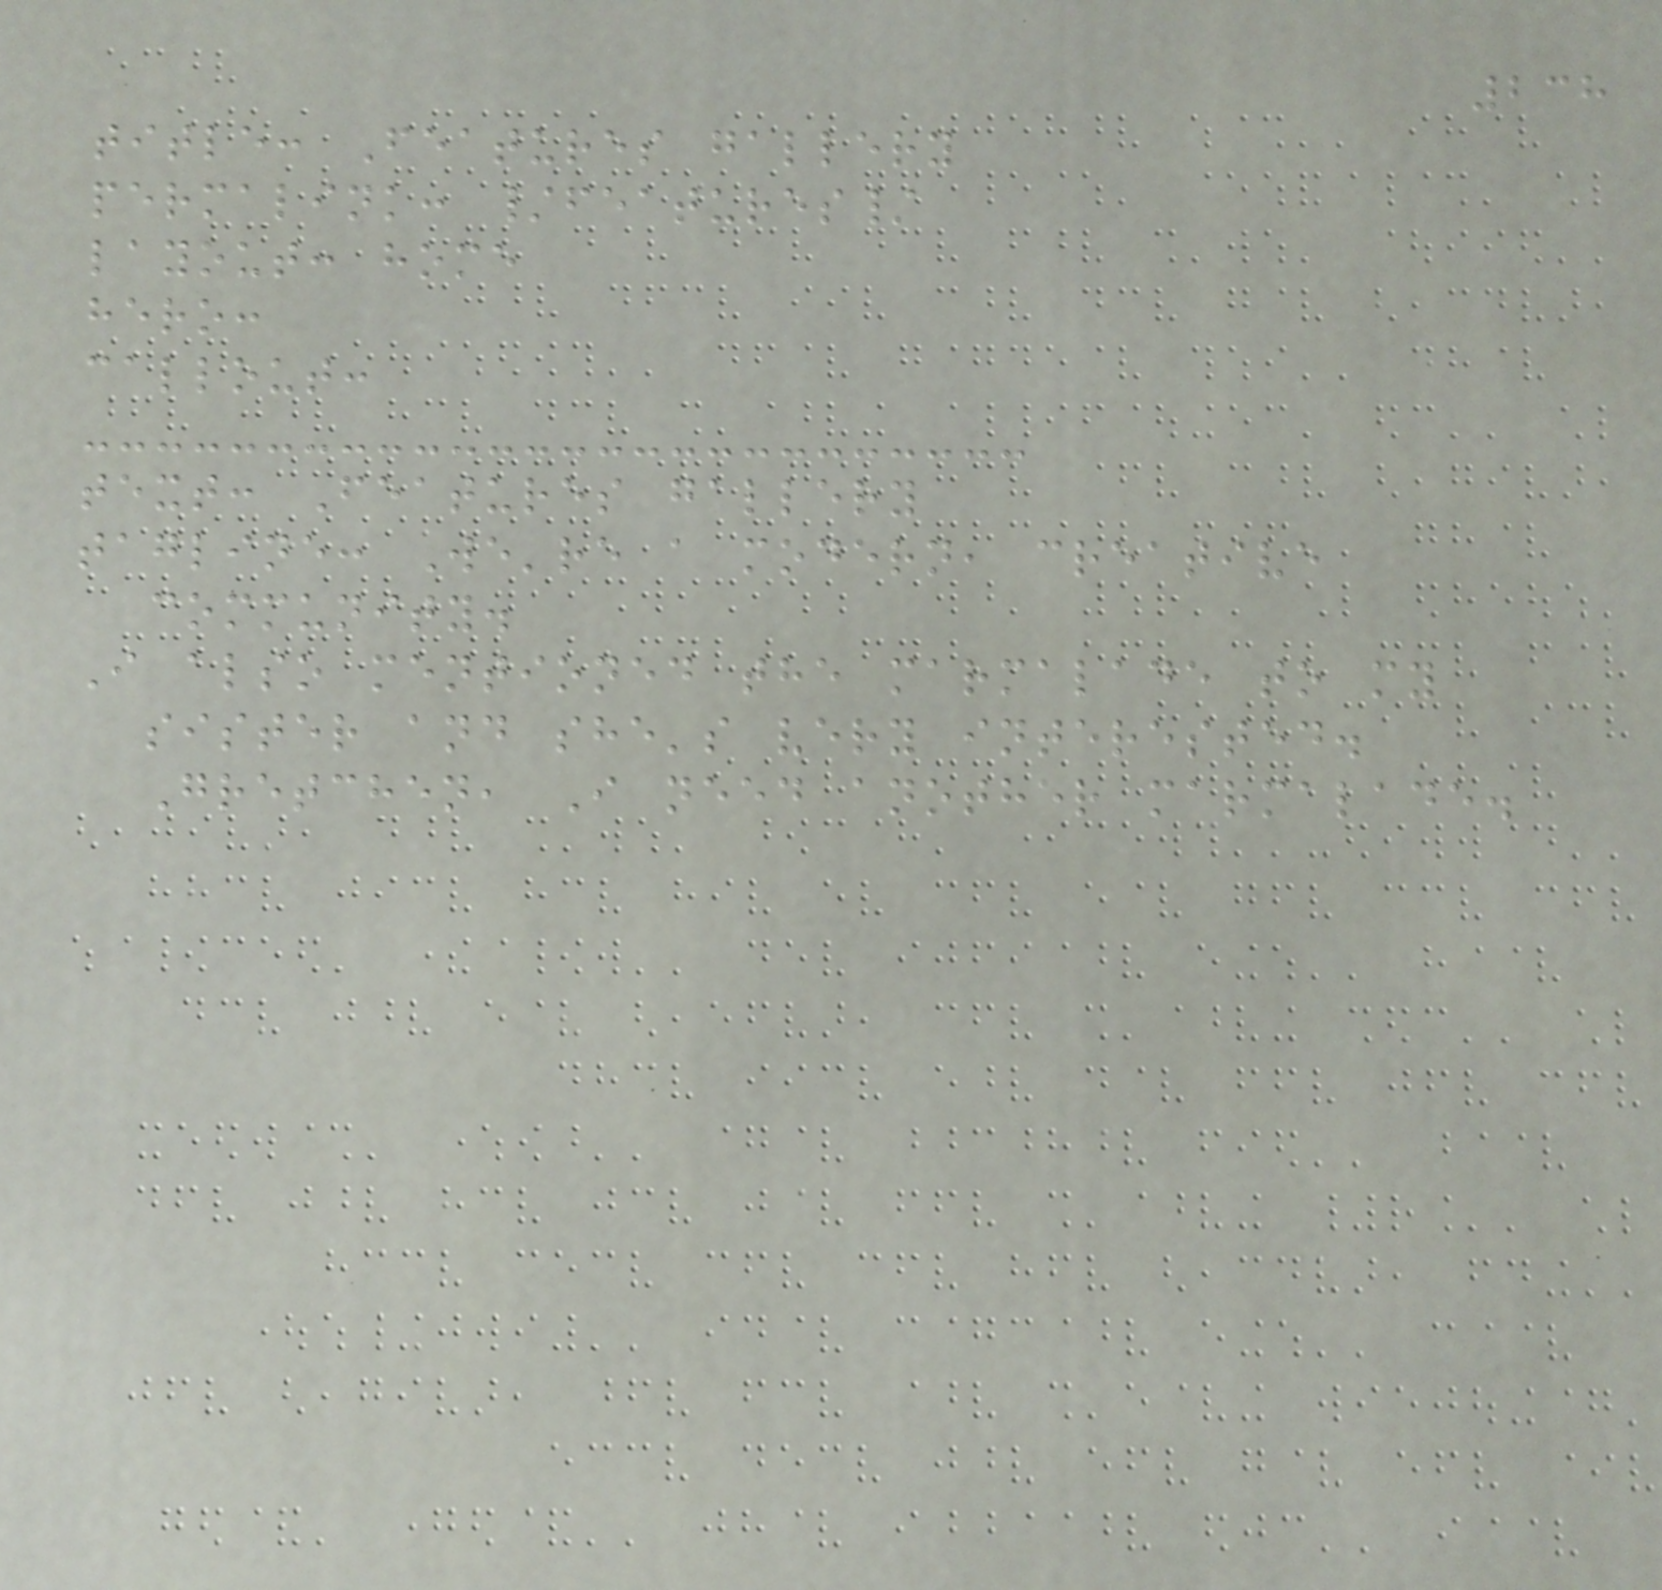238
title: Features gallery
permalink: /features/
layout: home
hero:
callout:
text: Features gallery
tagline: We're a modern, creative
community.
I also mentioned the marmalade to my
sister and she's very interested.
Gretchen, I need another marmalade.
